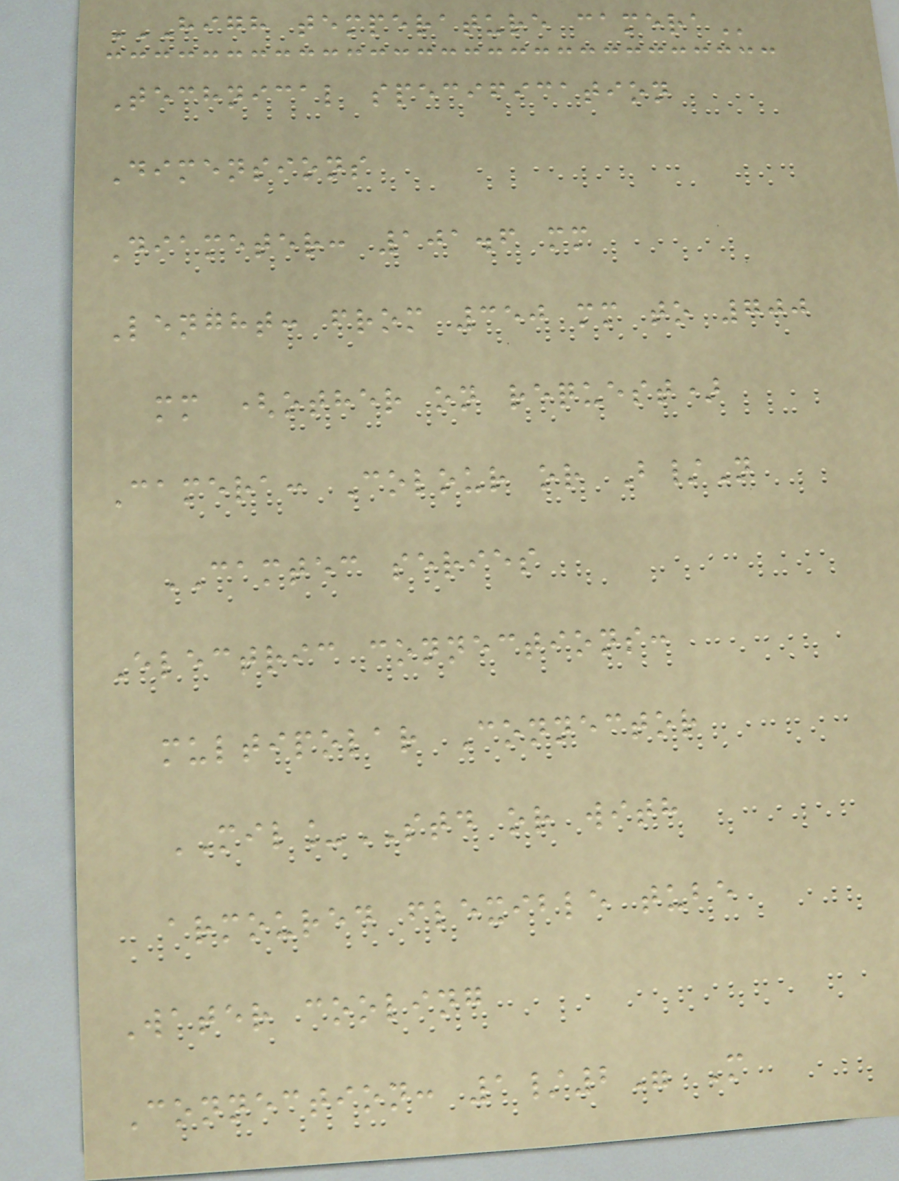HIGH TEMPERATURE CAMERA
Technical specification
Dimensions
Diameter: 101.6 mm
Lenght: from 350 mm to 700
mm (other on request)
Camera: Colour or B/N
CAMTEC series
Electric connections:
multipolar Connector
MIL_STD or with
armoured flexible tube
Water cooling
Connection: 1/2" M
